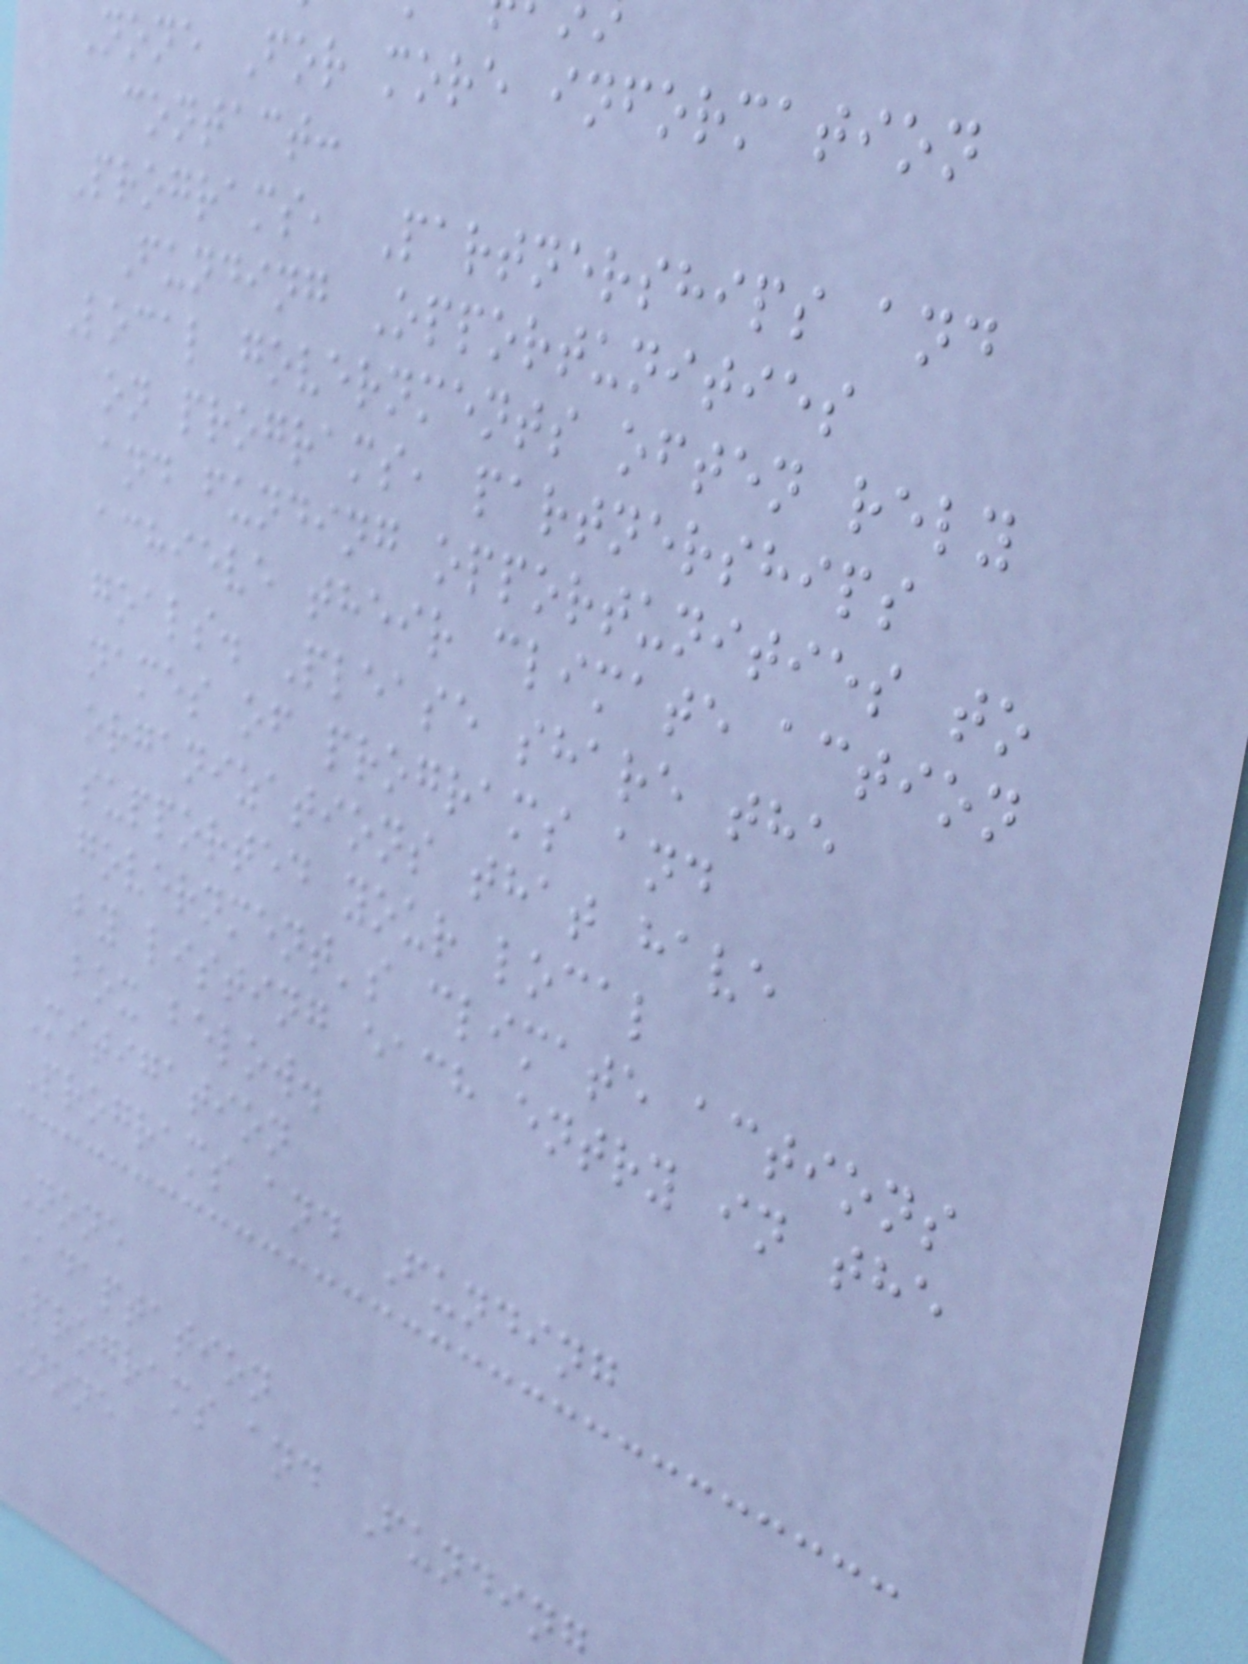None For more information
contact:
Programs, Partnerships and
Funding Opportunities
Local governments often rely
on programs, partnerships
and funding opportunities to
achieve their climate action
goals. Please share the
names of programs and
organizations that have
supported your local
government's climate actions
by listing each entry in the
box below.
Mitigation
Programs and Funding
None
Adaptation
Programs and Fundin
None
